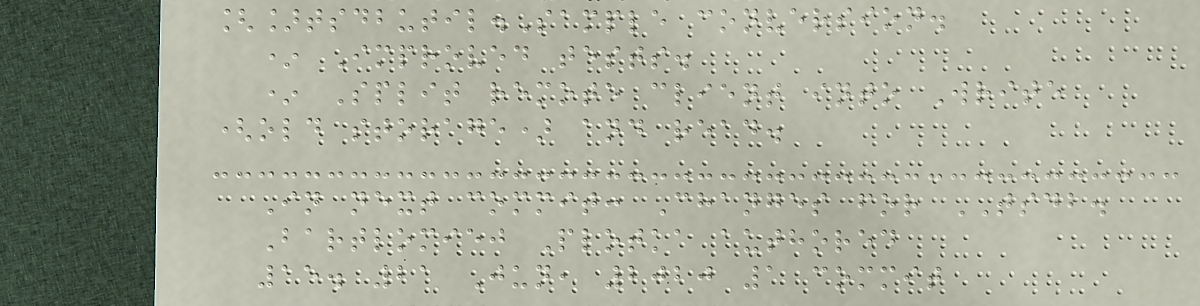[]tsdbutil.Sample conversion.
* Improved tests.
* Split remote client into Write
(old storage) and read.
In next commit: Changes for TSDB.
Bartlomiej Plotka authored
15. 21 Jun, 2020 1 commit
